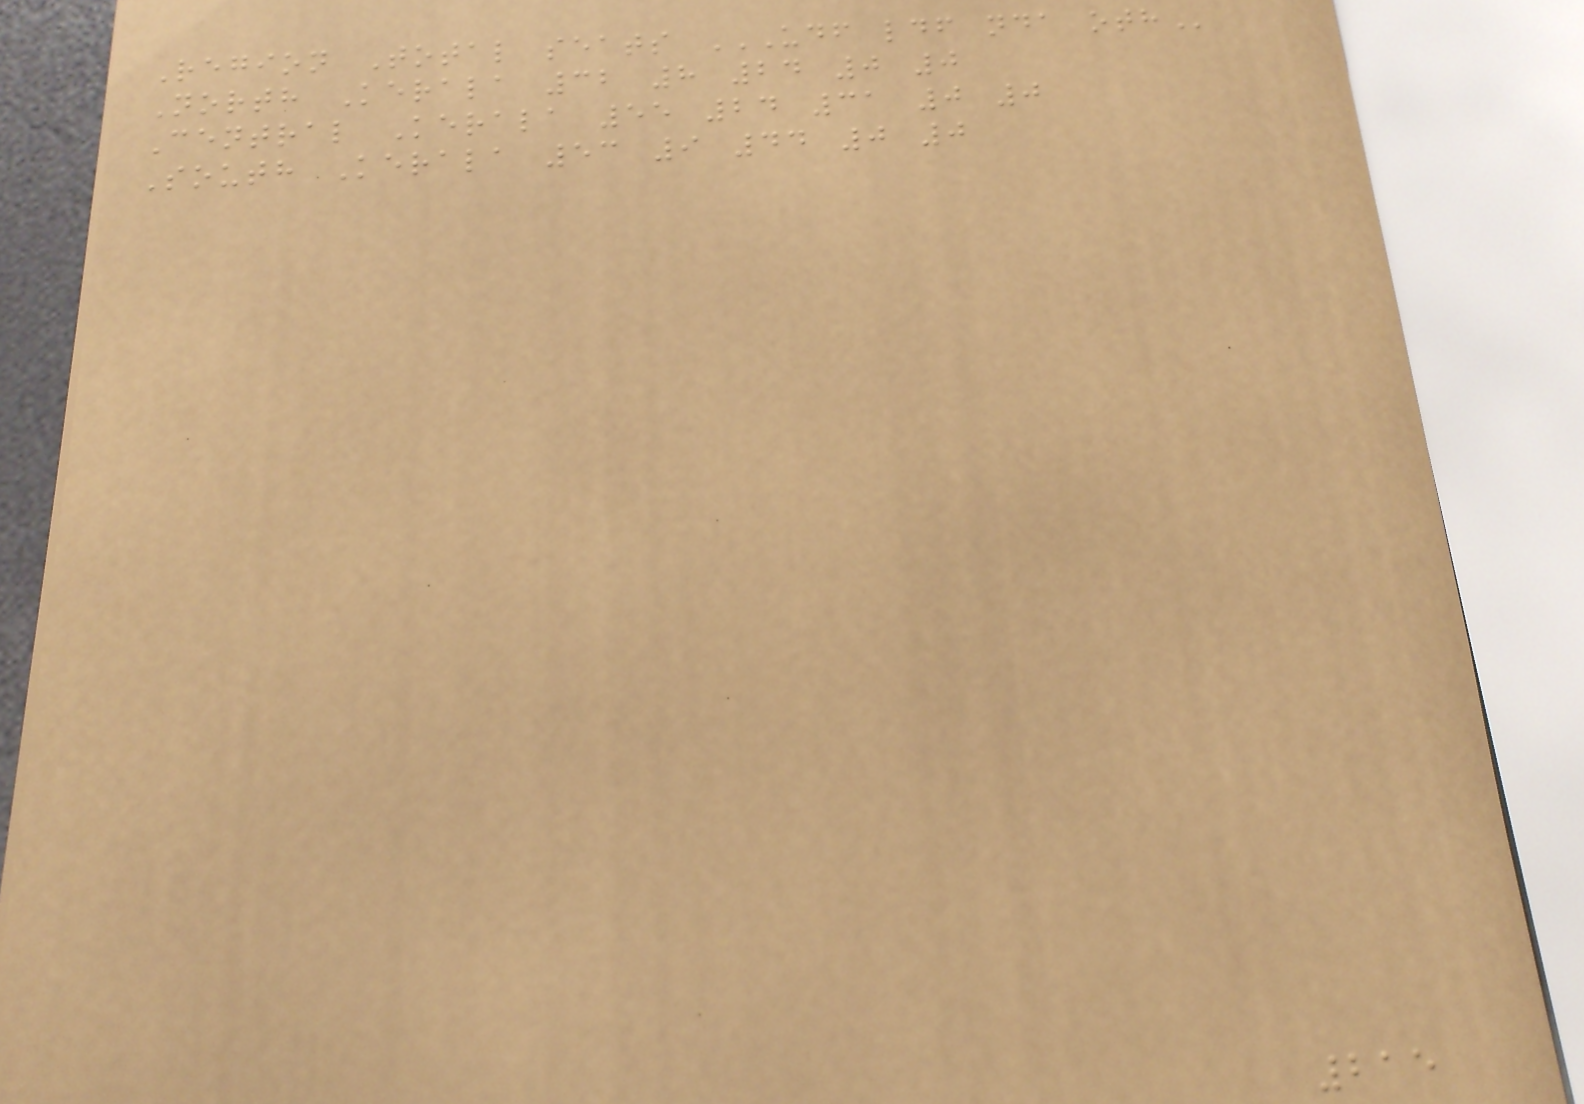Region Total seats UDF LDF NDA OTH
North Kerala 32 8 24 0 0
Central Kerala 55 24 31 0 0
South Kerala 53 9 44 0 0
215
